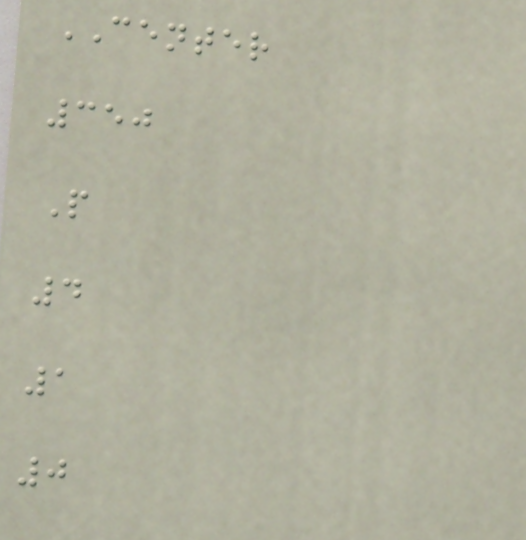CENTER
350
P
4
1
0
